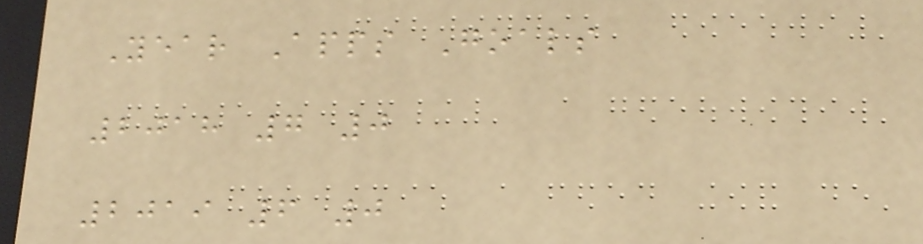Year Apps Goals
2018 7 0
2019 6 0
